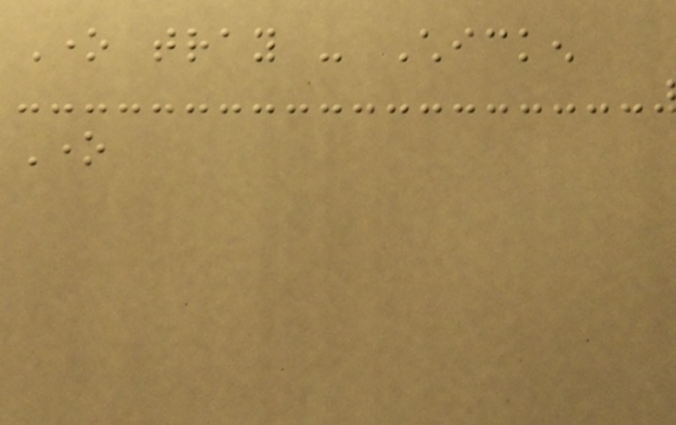One tray - Chicken
One
